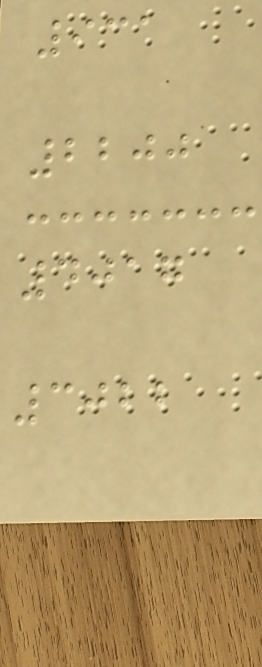931
2200
4017
3022
